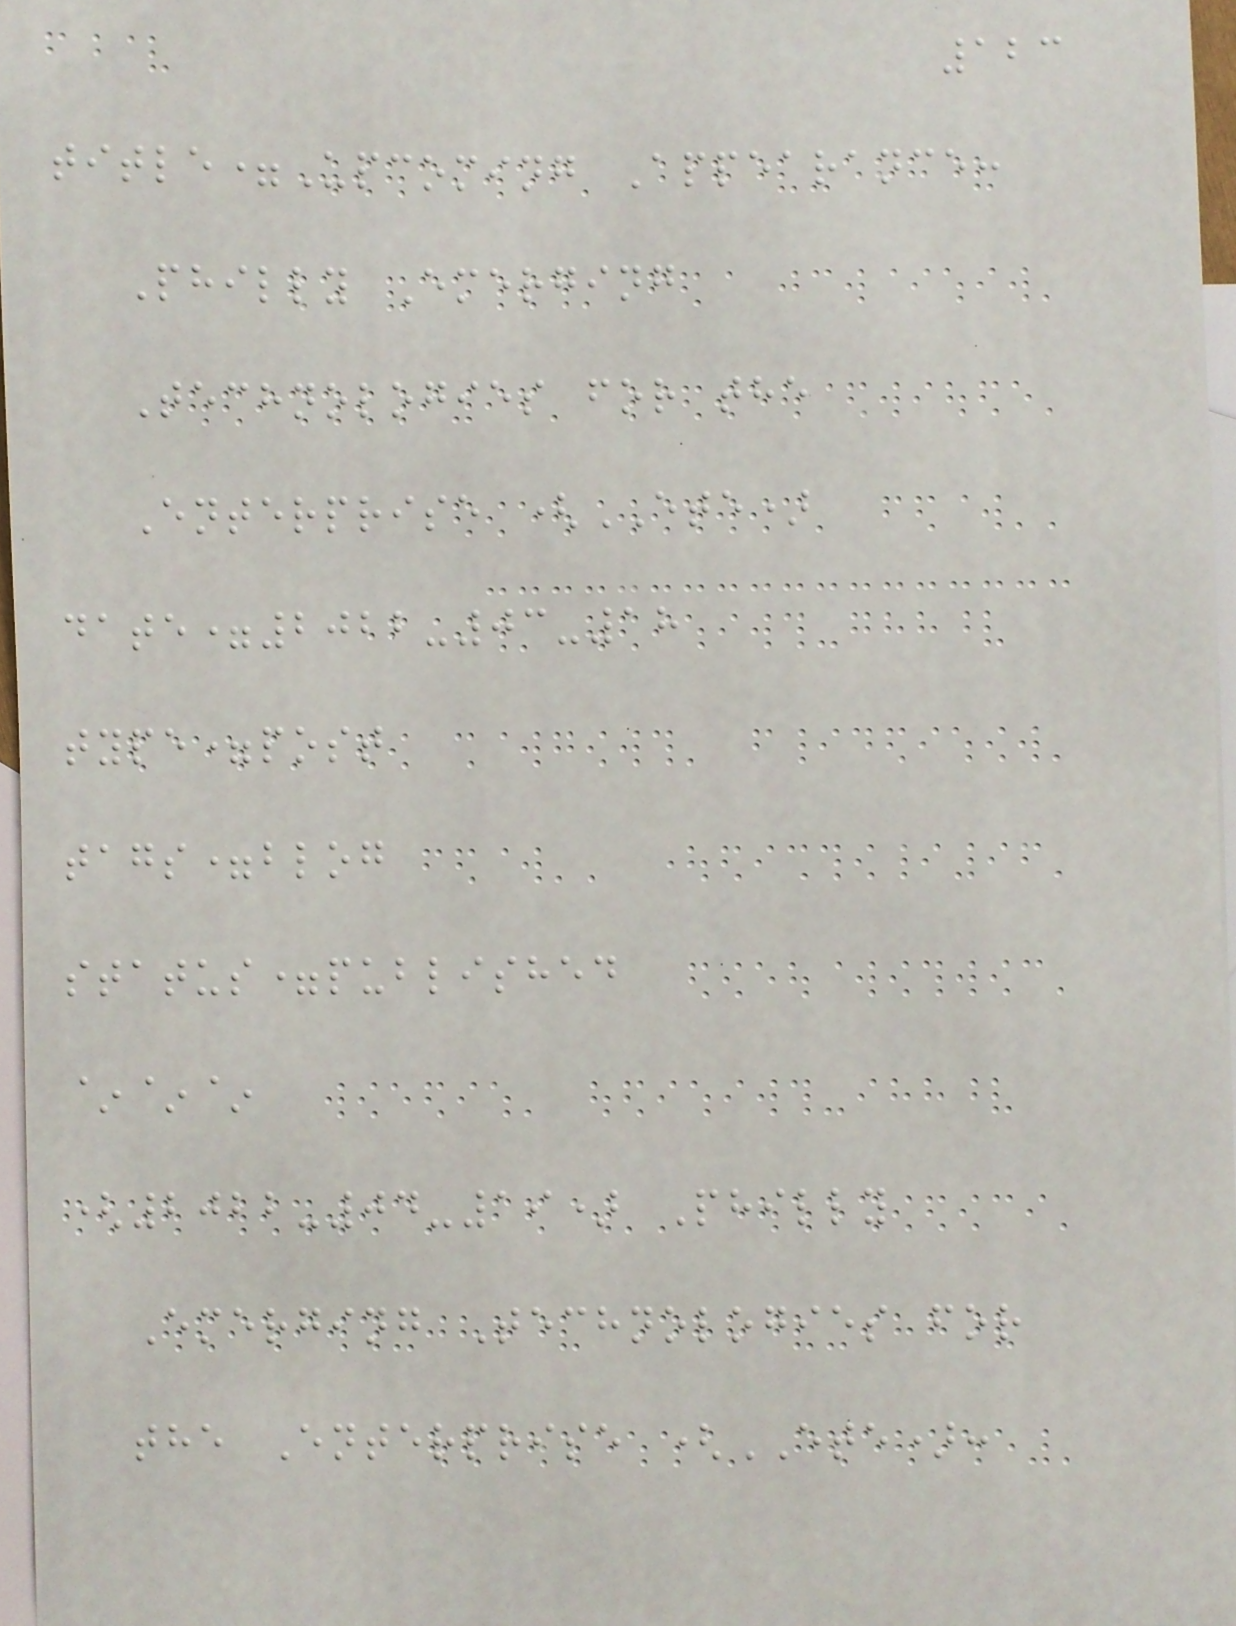123
title=Upcoming Appearance:
Philly Emerging
Technologies for the
Enterprise (ETE)
date=2022-03-18
type=post
tags=blog
status=published
~~~
(2022-04-19) Philly
Emerging Technologies for
the Enterprise (ETE):
